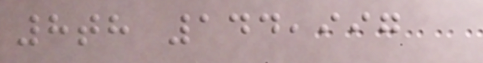8th 144,997
